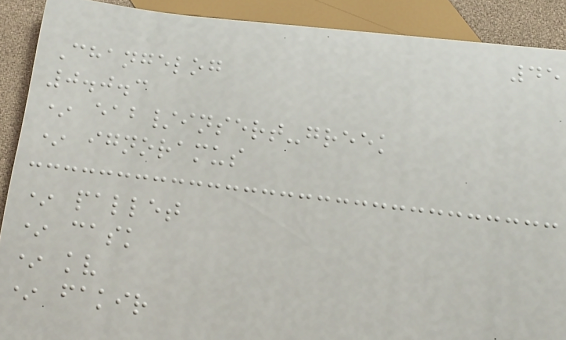45
Changelog
0.0.3
* eab/insert-greek
* ignoramus
* pallet
* cask
* kv
* fakir
